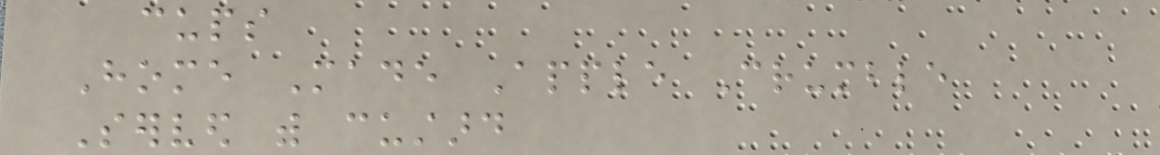cups
Home Made Apple Crumble
Served with custard
